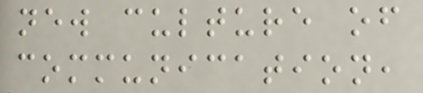new culture of
communication,
